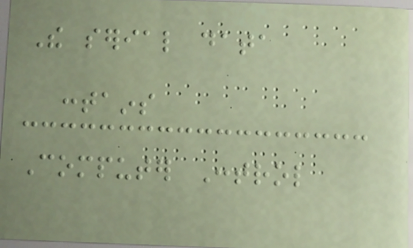The serial data
contains
Computer Control
